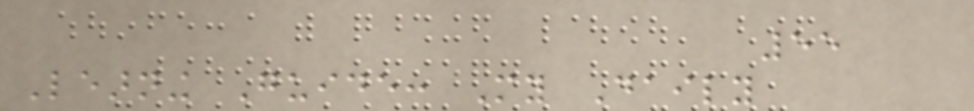55
Learning Guide: My Daily
